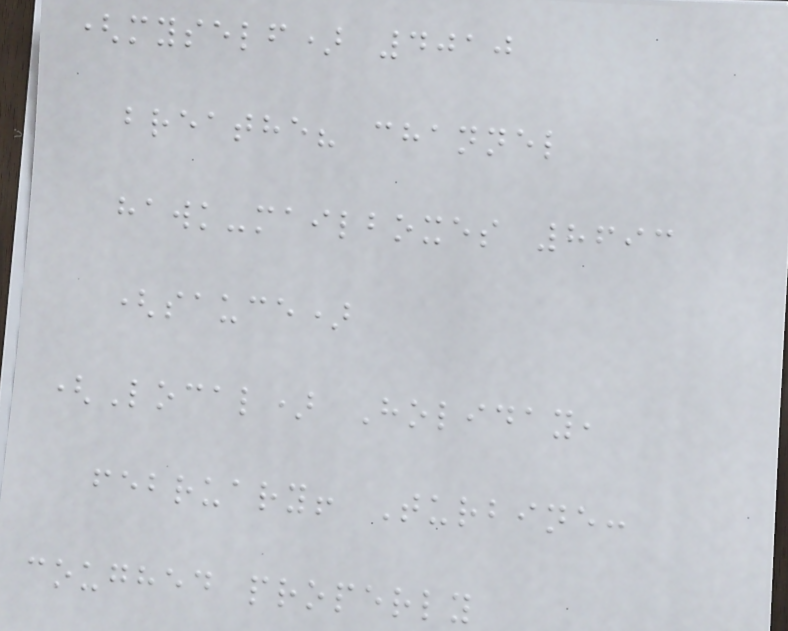(myself) 4010
breathe? channel
hawk-mailboxes 8693
(sauce)
(Local) Holiday,
february! Turbine:
coughed properly
